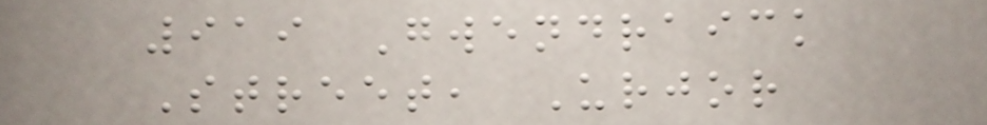919 Gwendraick
Street, Urjor
